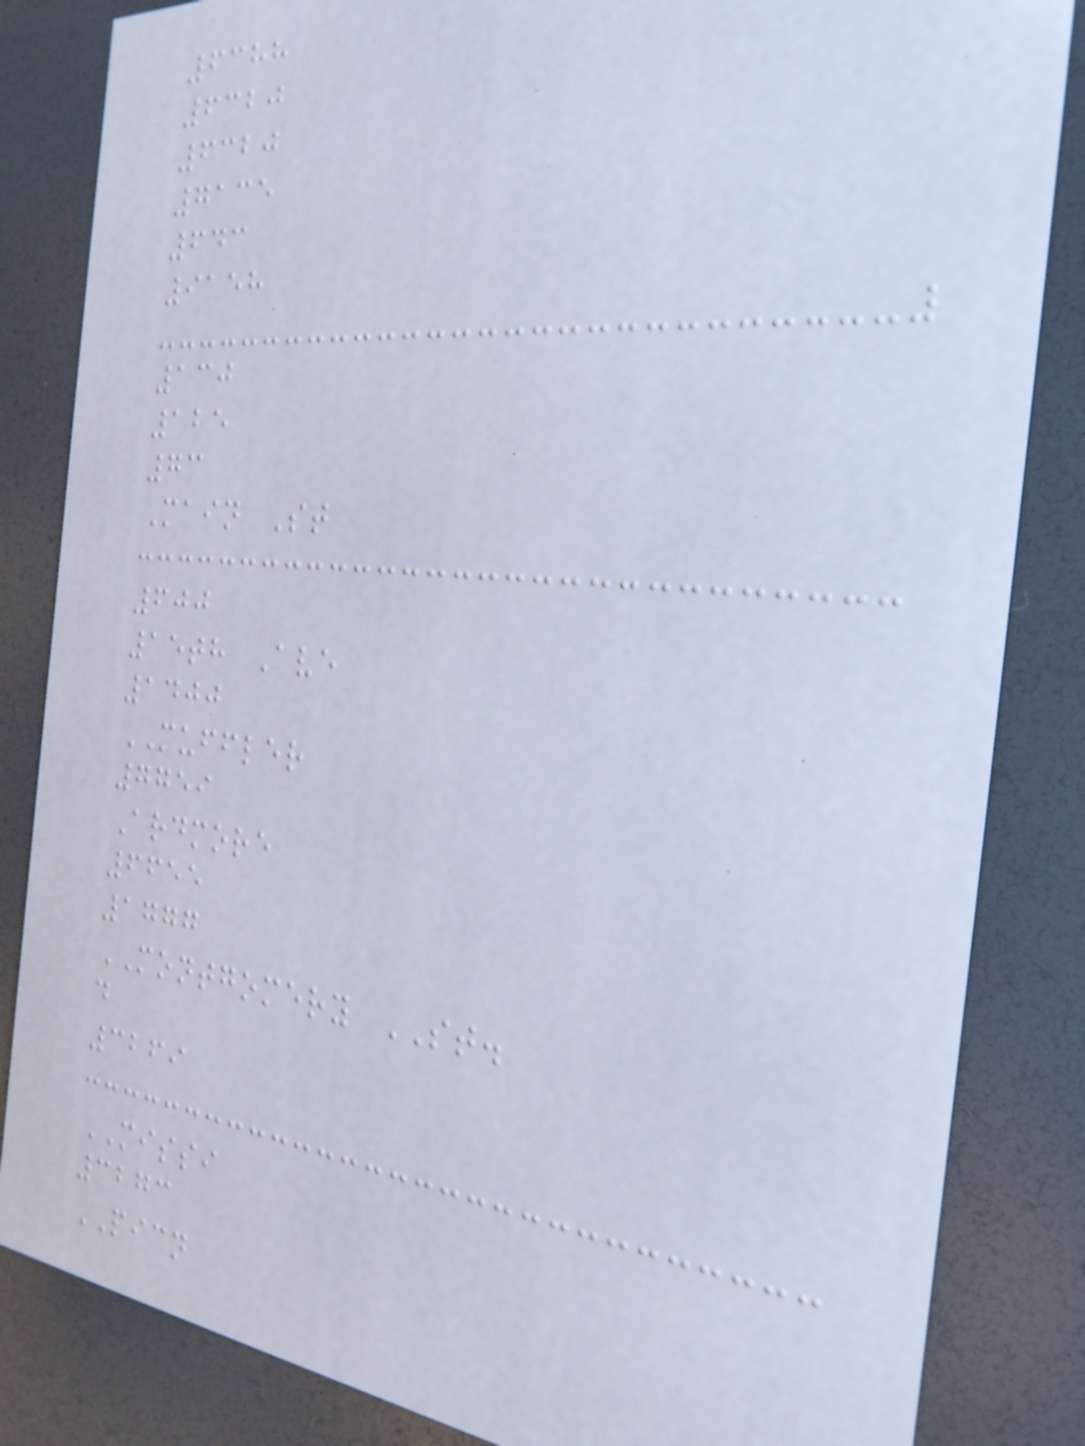6388
6320
6320
7135
643
9158
130
125
73
Main St
600
15th Ave
1400
MUFFLER
7759
Ardmore
6655
1777
MONTGOMERY ST.
d
3269
MISSI
3273
PICN
